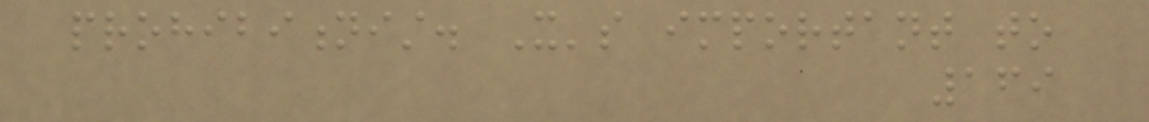prohibitionist. It's important to
169
